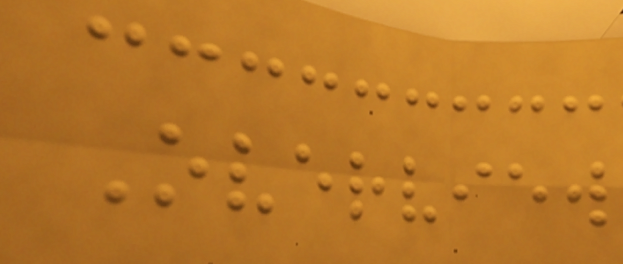Overview
